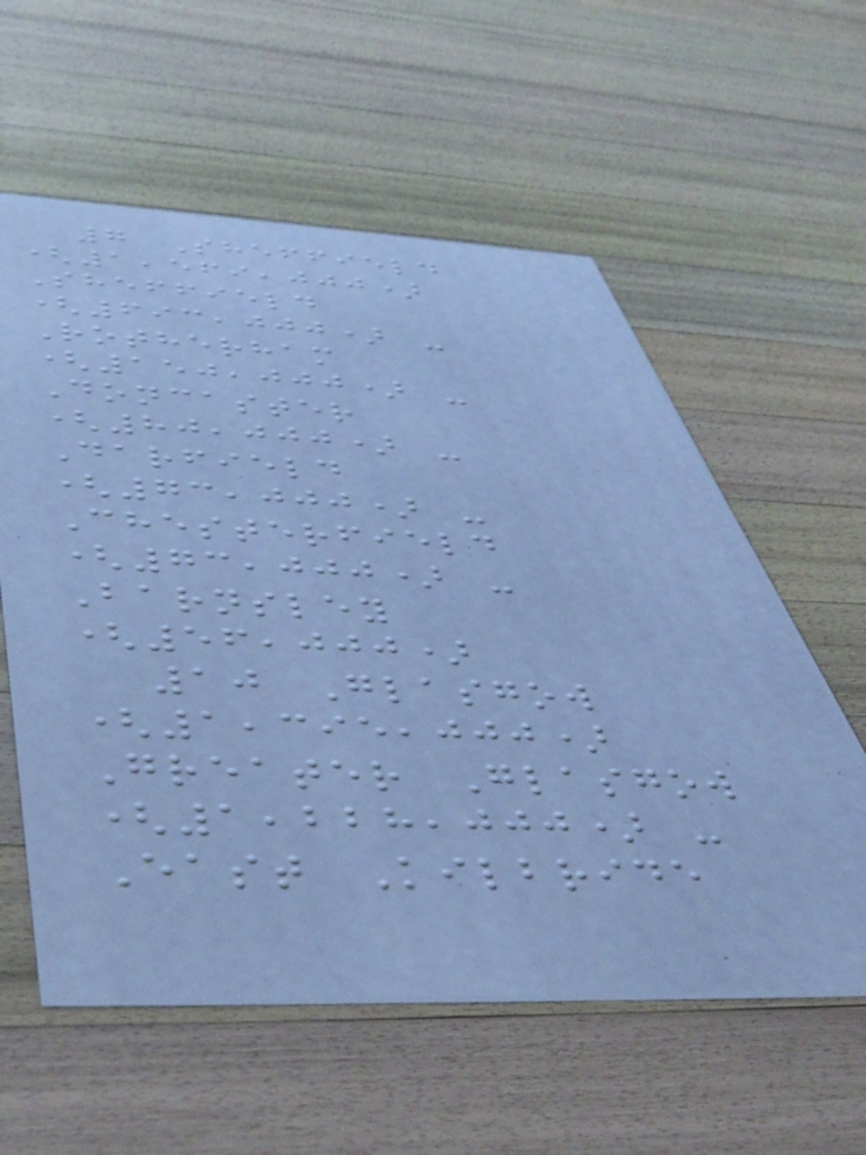7 Sheffield
(1,569,000)
Sheffield
(693,000) -
Rotherham
(150,000) -
Doncaster
(80,000) -
Darfield
(73,000) -
Chesterfield
(73,000) -
Barnsley
(56,000)
10 Glasgow
(1,395,000)
Greater Glasgow
(1,228,000) -
East Kilbride
